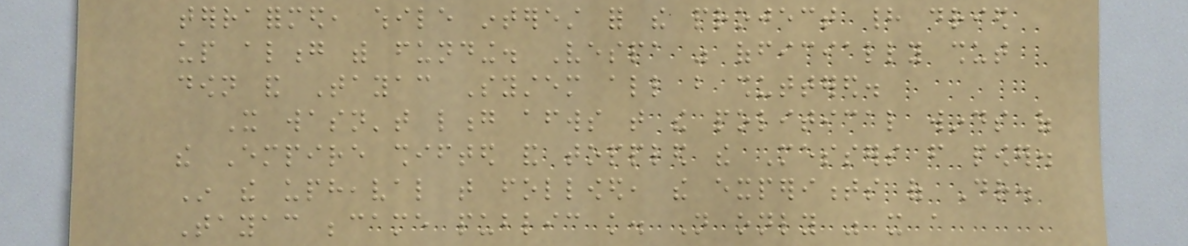terraformed, while interest for the project had dried
up along with funding. Vespa was officially shut
down and Tayac System all but shuttered.
It wasn't long afterwards that the political winds of
the Empire shifted and toppled the Messers from power.
In the upheaval that followed, the experiments of Dr.
Tayac became public knowledge. Not only was it a
